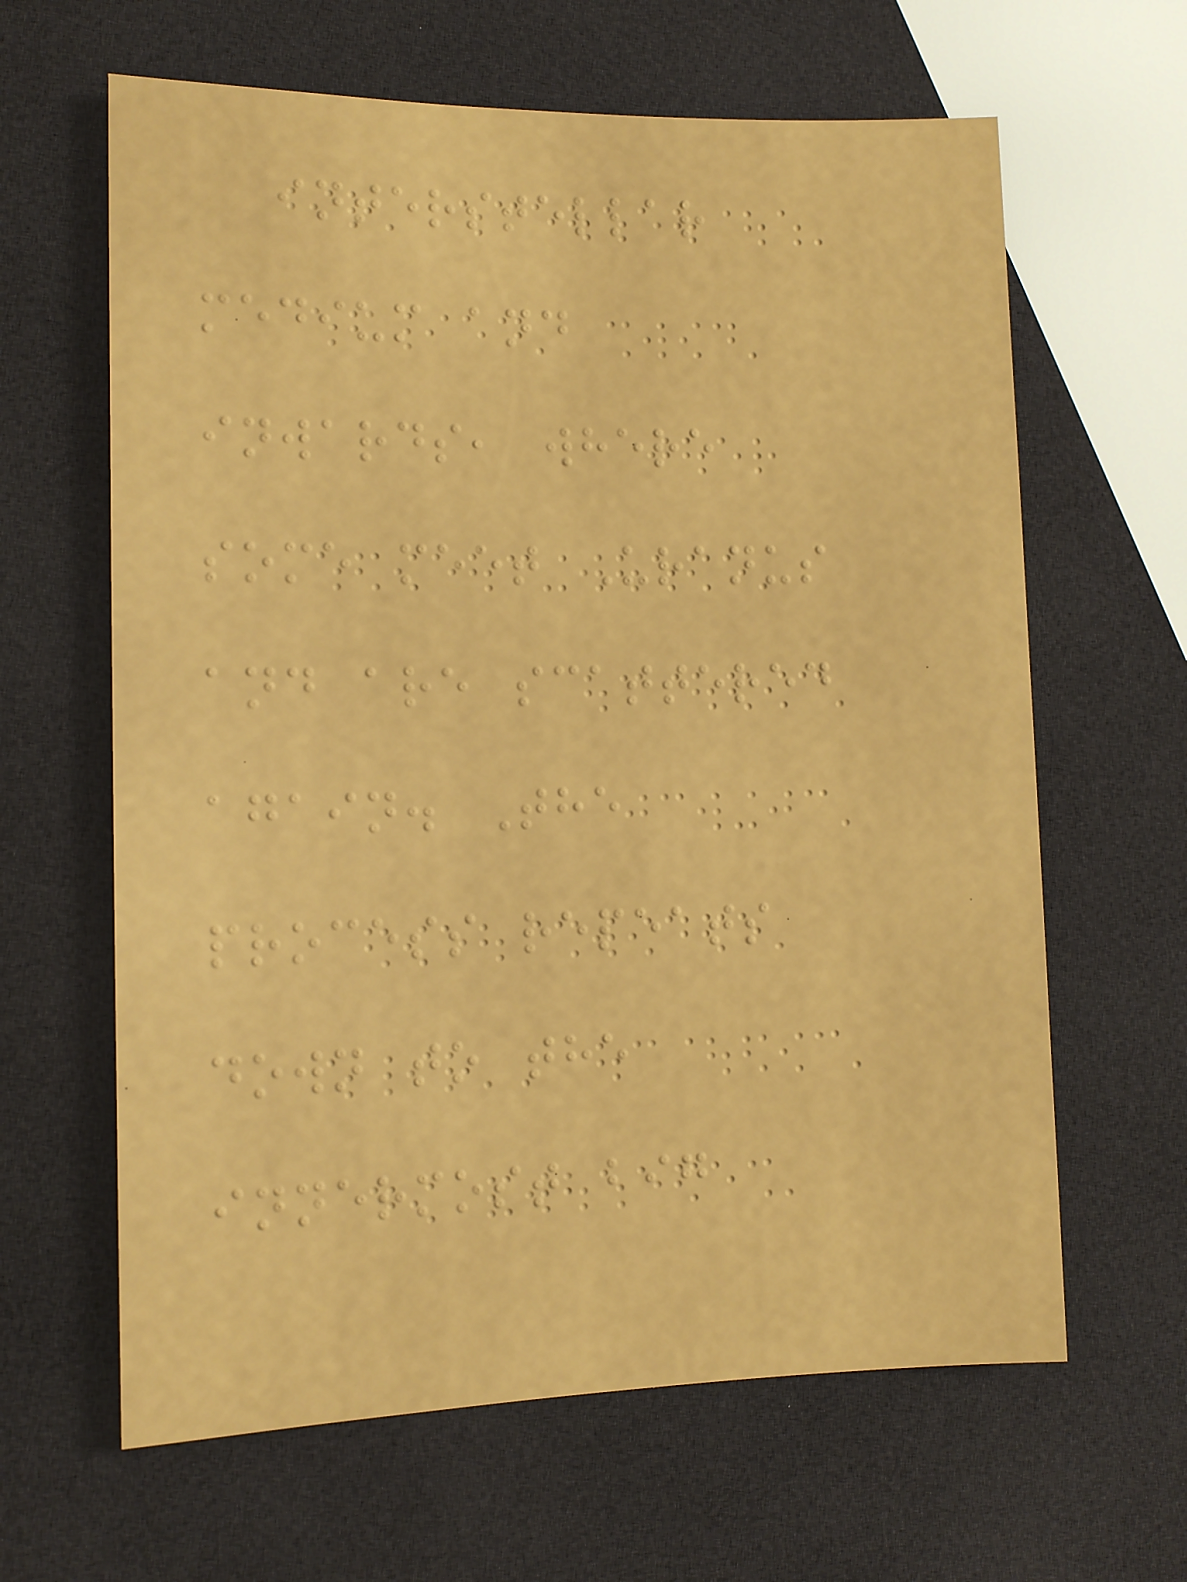interstellar
medium and
inwards, where
some meet Uranus
and are scattered
again. The
process repeats
down to the
innermost big
